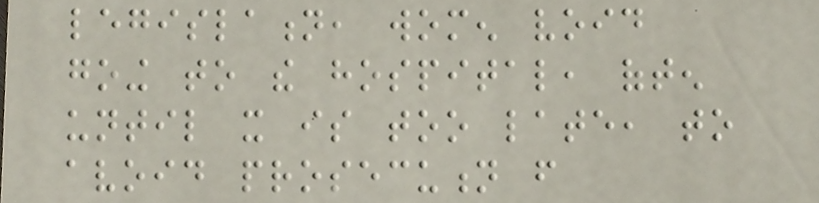legislation, women void
going to the hospital, often
until it is too late, to
avoid prosecution from
